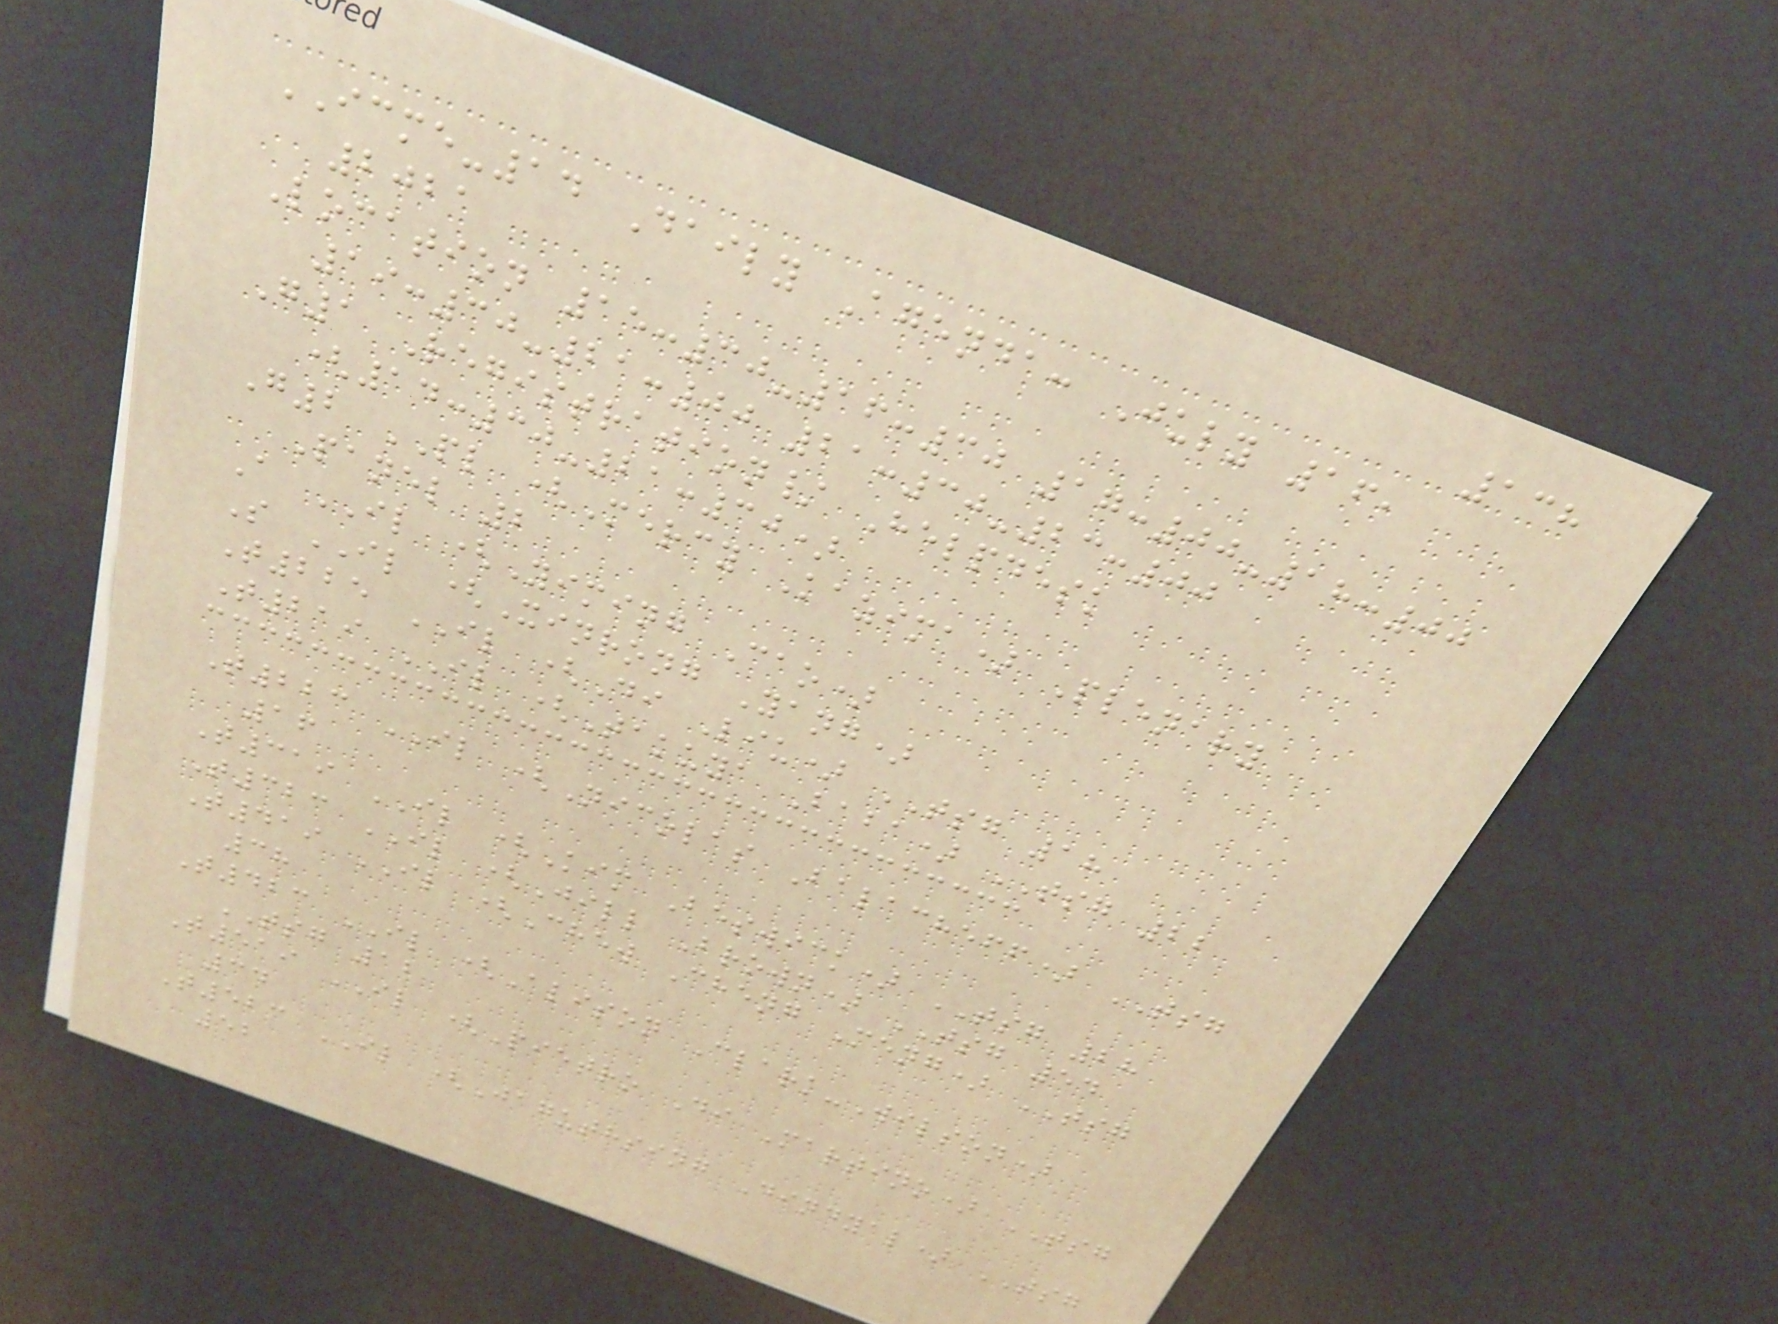138
ICME-14 Daily Agenda: July 16,
2021
Location 15:30-16:30 17:00-18:00
19:30-21:00 21:30-23:00
G1 Registration/ Helpdesk
(14:30-21:30)
G2 PL (Mercy Kazima) Plenary
Panel 2
A IL (Yiming Cao)
S IL (Xinrong Yang)
T225 IL (Di Liu) TSG 18
T219 IL (Takuya Baba) TSG 22
T223 IL (Nicolas Balacheff) TSG
16
T319 IL (Kim Beswick) TSG 28
T323 IL (Jill Brown) TSG 54
T419 IL (Chew Cheng Meng) TSG
38
T423 IL (Alison Clark-Wilson)
TSG 12
T519 IL (Pietro Di Martino) TSG
34
T523 IL (Jaguthsing Dindyal) TSG
52
